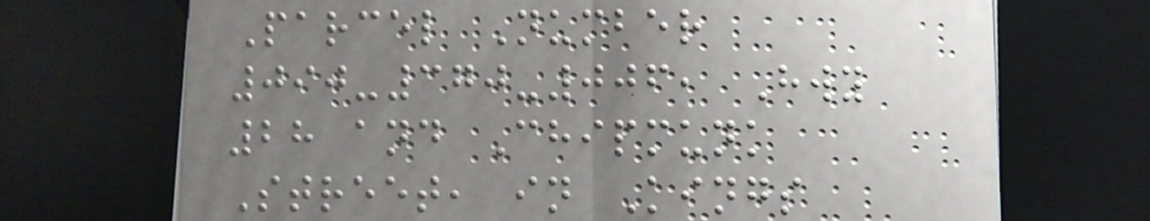Parcel Number
090-370-006, Hwy
28 and Chipmunk
Street, in Kings
